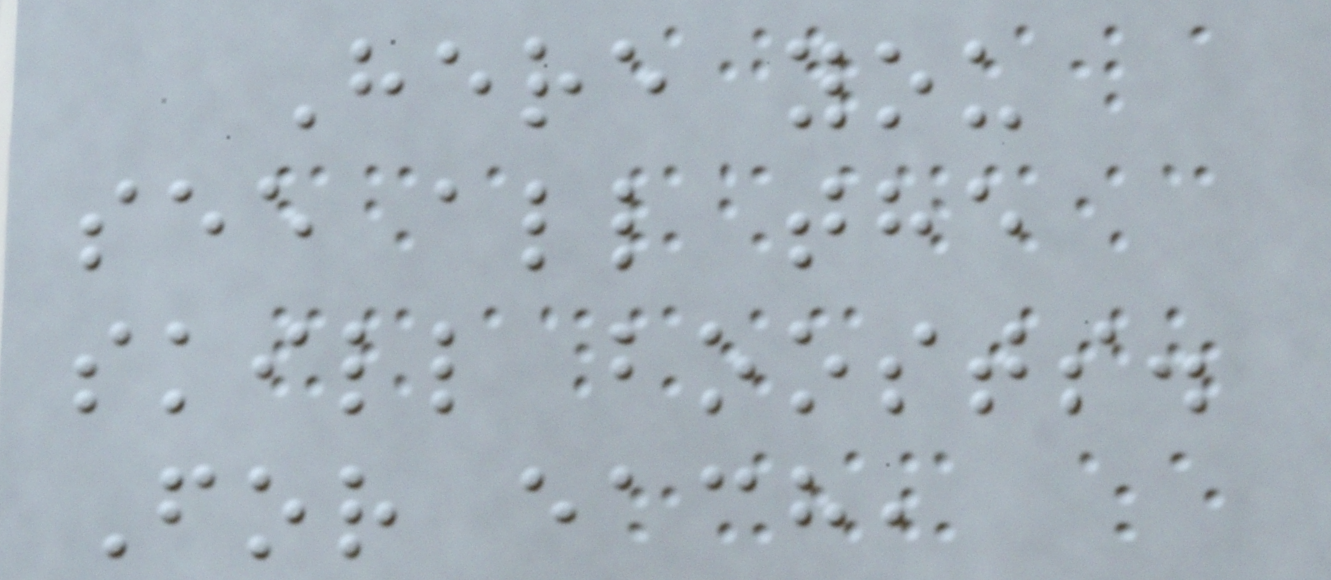Here you
see all the
skill boosts.
For each,
